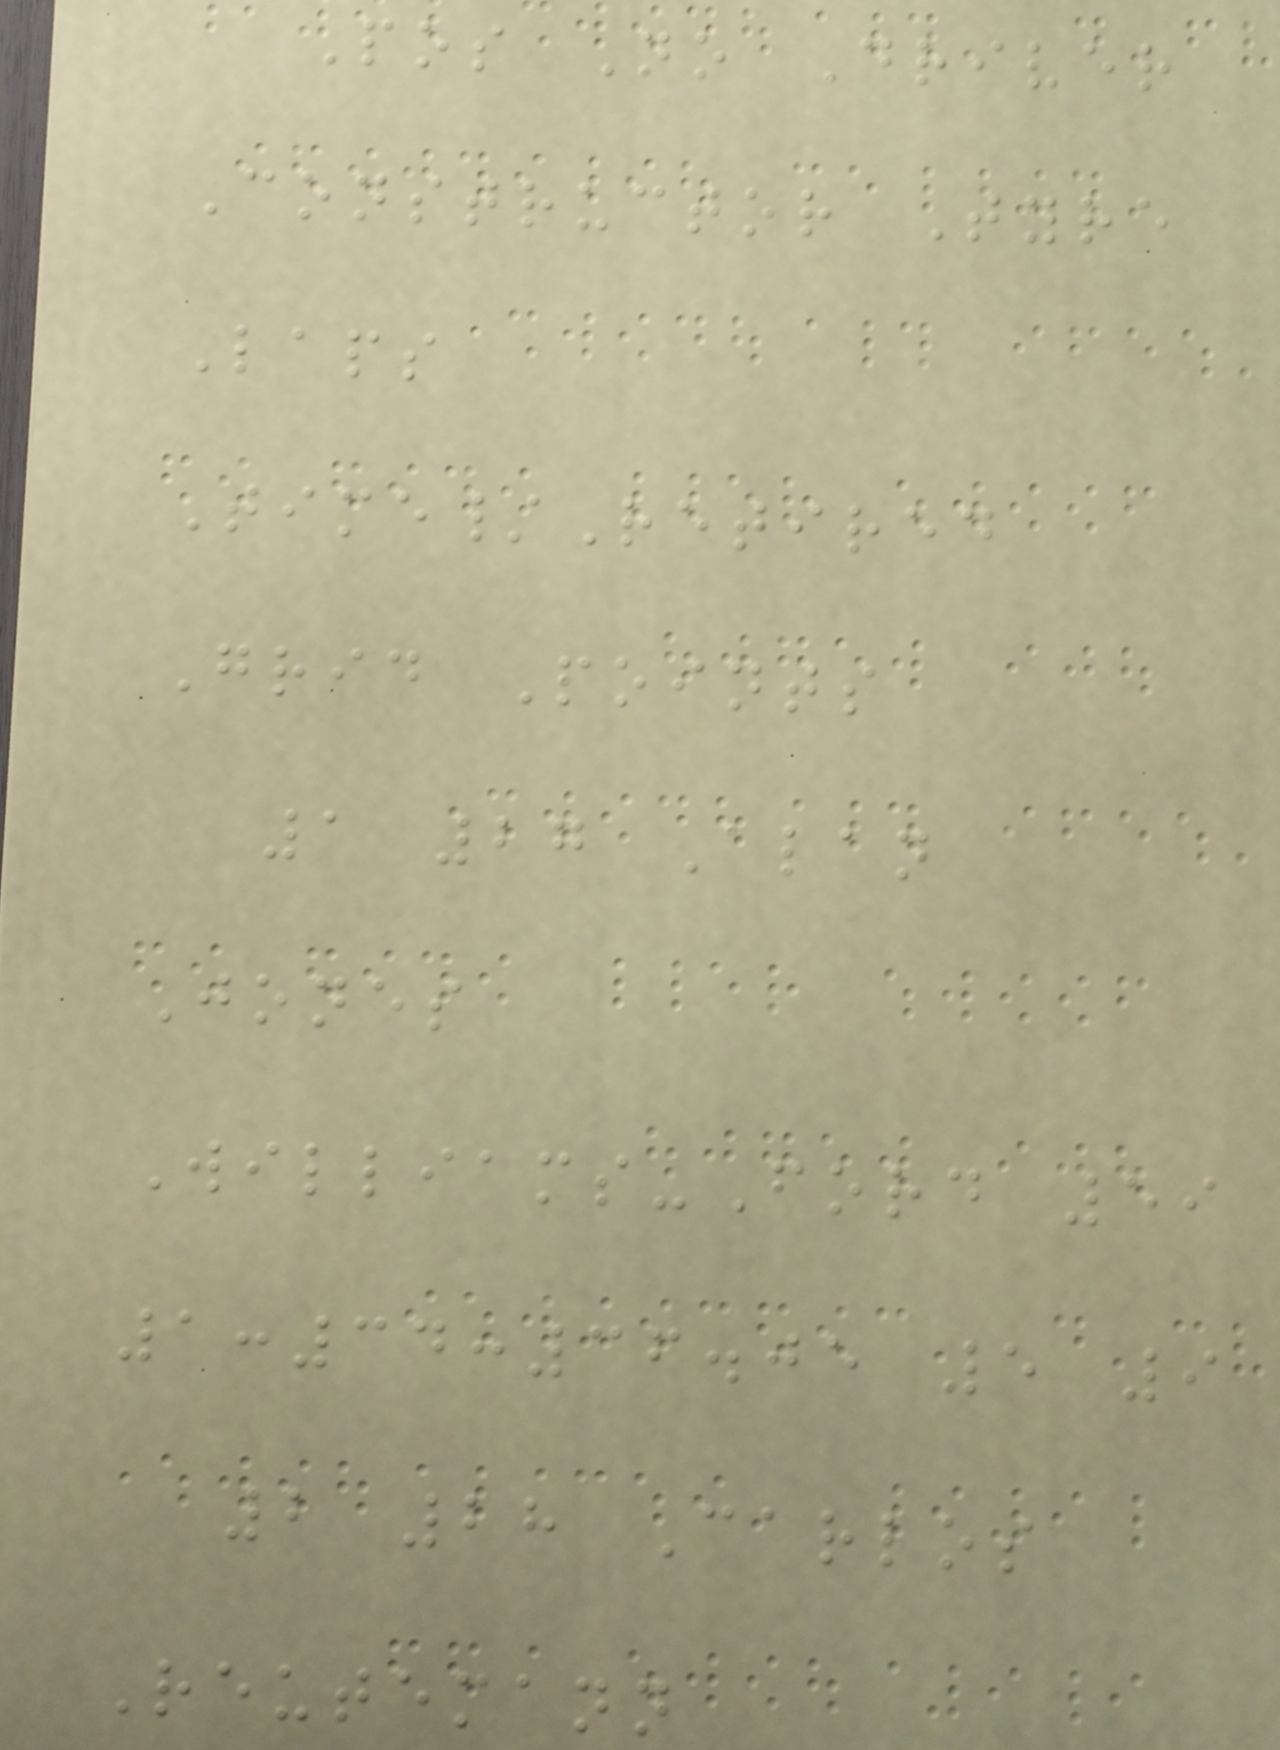Pos No Driver
Constructor Tyre
Laps
Time/Retired
Grid Points
1 27 Alan
Jones
Williams-Ford 59
1:34:36.05 5 9
2 28 Carlos
Reutemann
